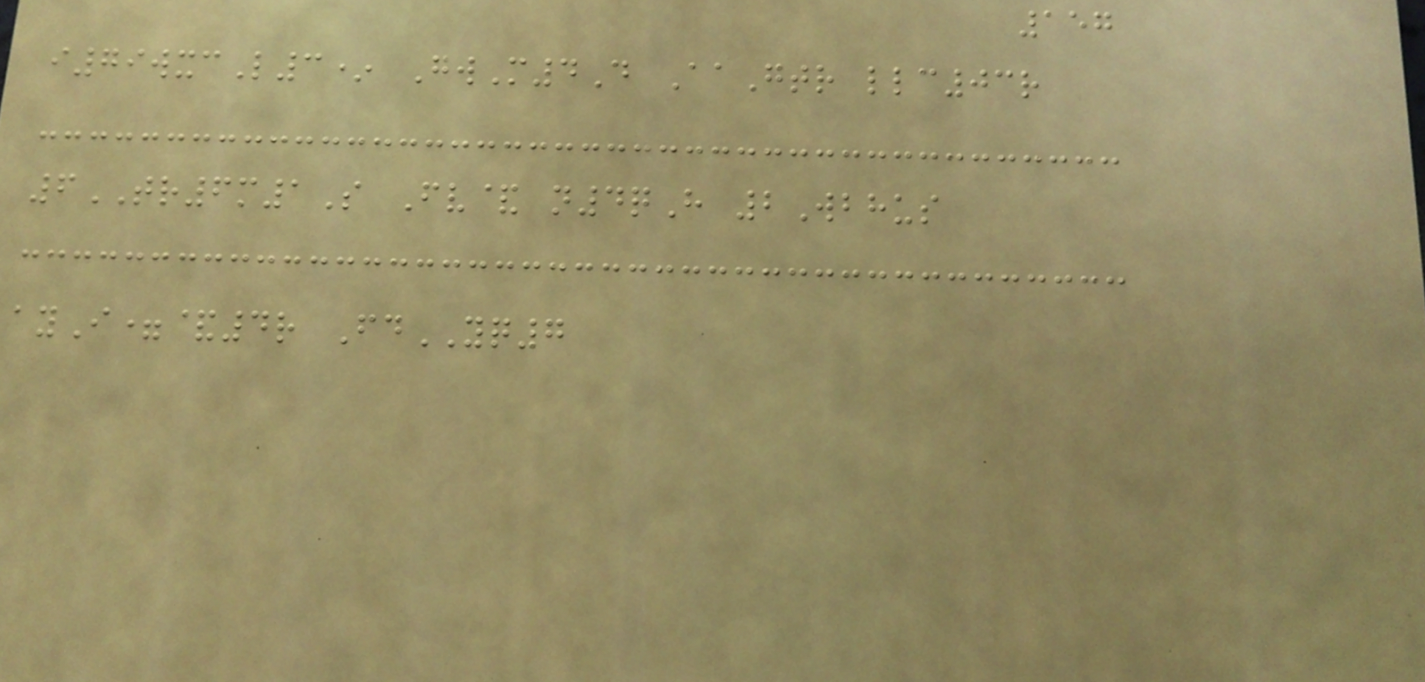157
i79wxcL3* GwM4D AaGtr llc03r
6TR6m1S Fv& n4qH 2Wbhus
ayI=&4r FdYQ7
